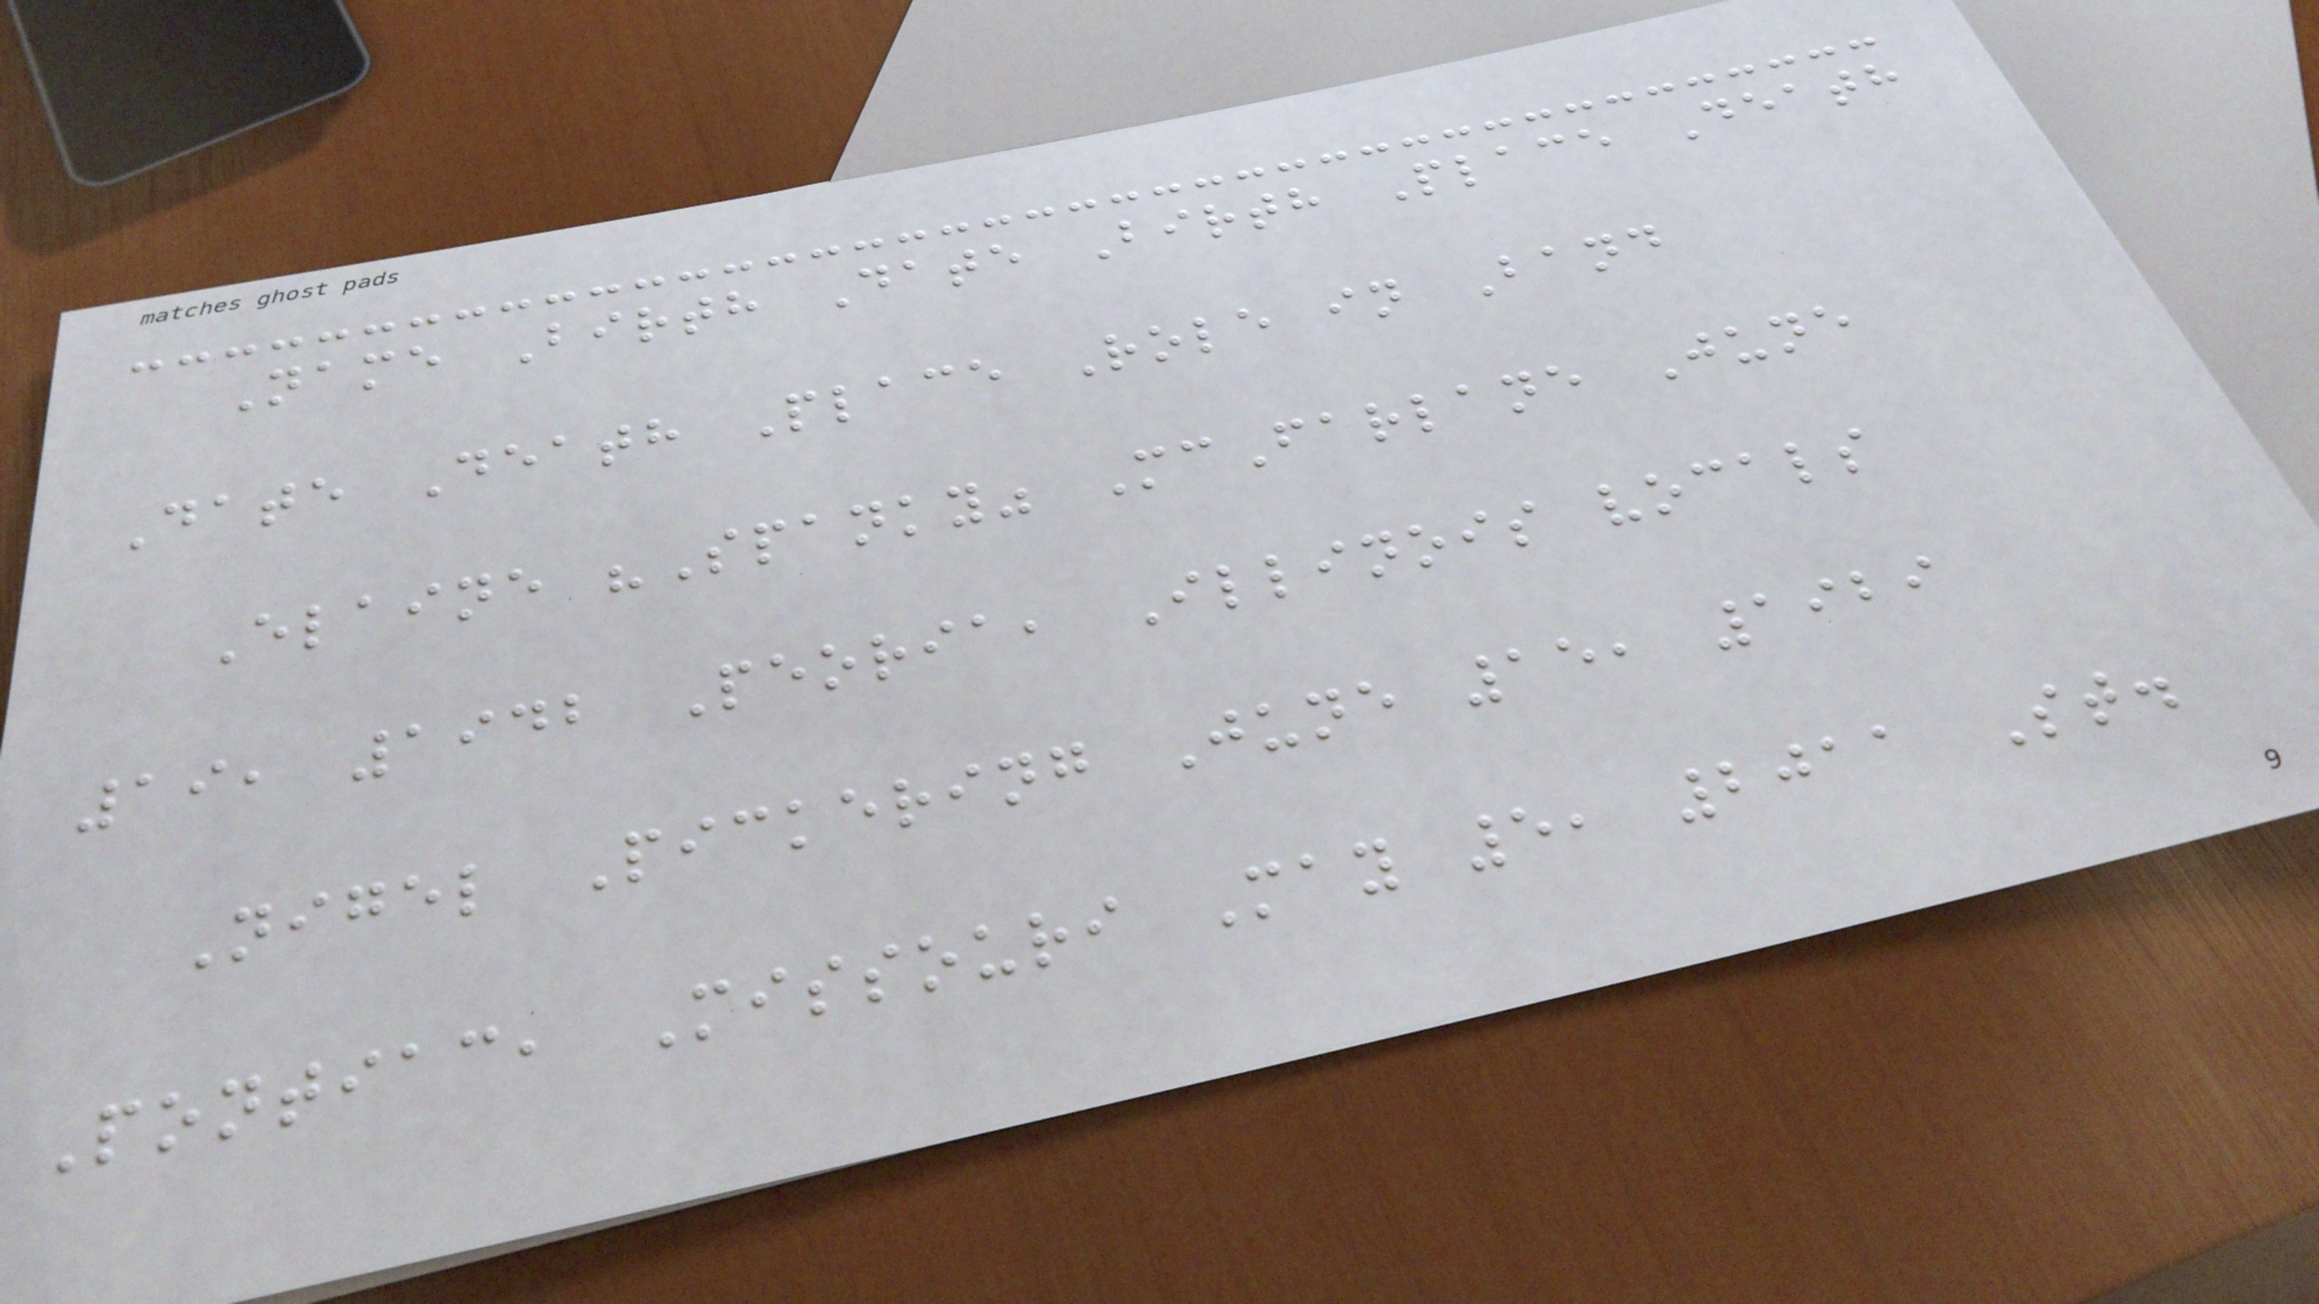Name Birth Date Birth Place Death
Date Death Place Role in Band
Elaine "Spanky" McFarlane June
19, 1942 Peoria, Illinois vocals
Nigel Pickering June 15, 1929
Pontiac, Missouri May 5, 2011 St.
